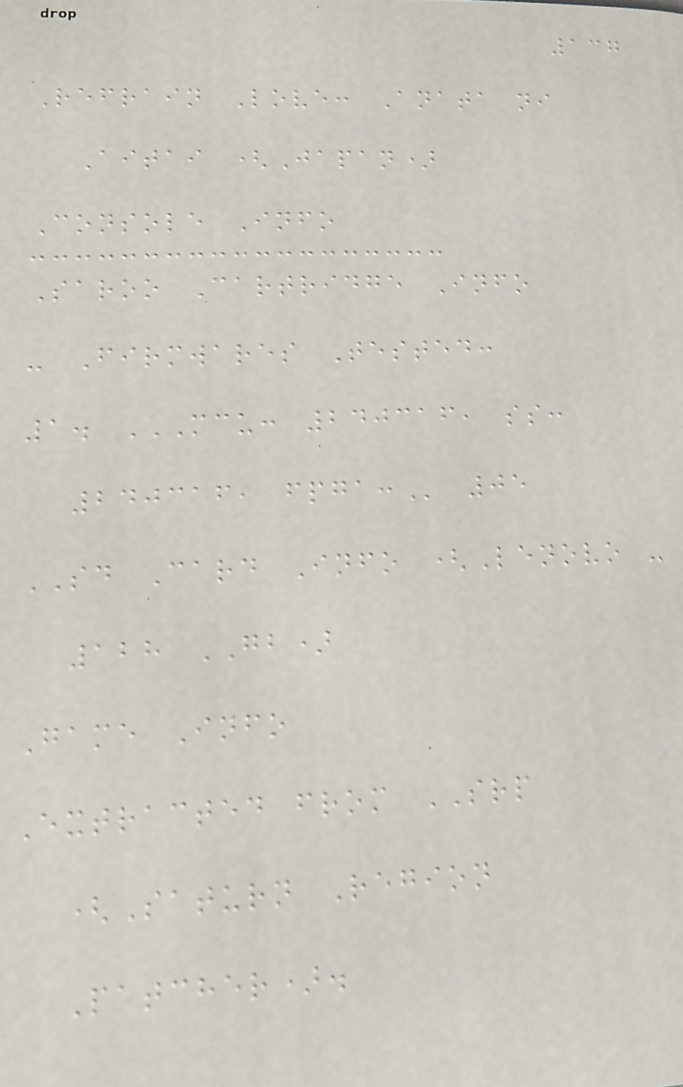137
Refrain Love: Anata ni
Aitai (Japan)
Console Info
Saroo Cartridge Info
- Firmwares Tested:
1. MCU: 240316, SS:
240316, FPGA: 05
SD Card Info (Lenovo -
128 GB)
Game Info
Extracted from SRP
(Saturn Region
Patcher).
